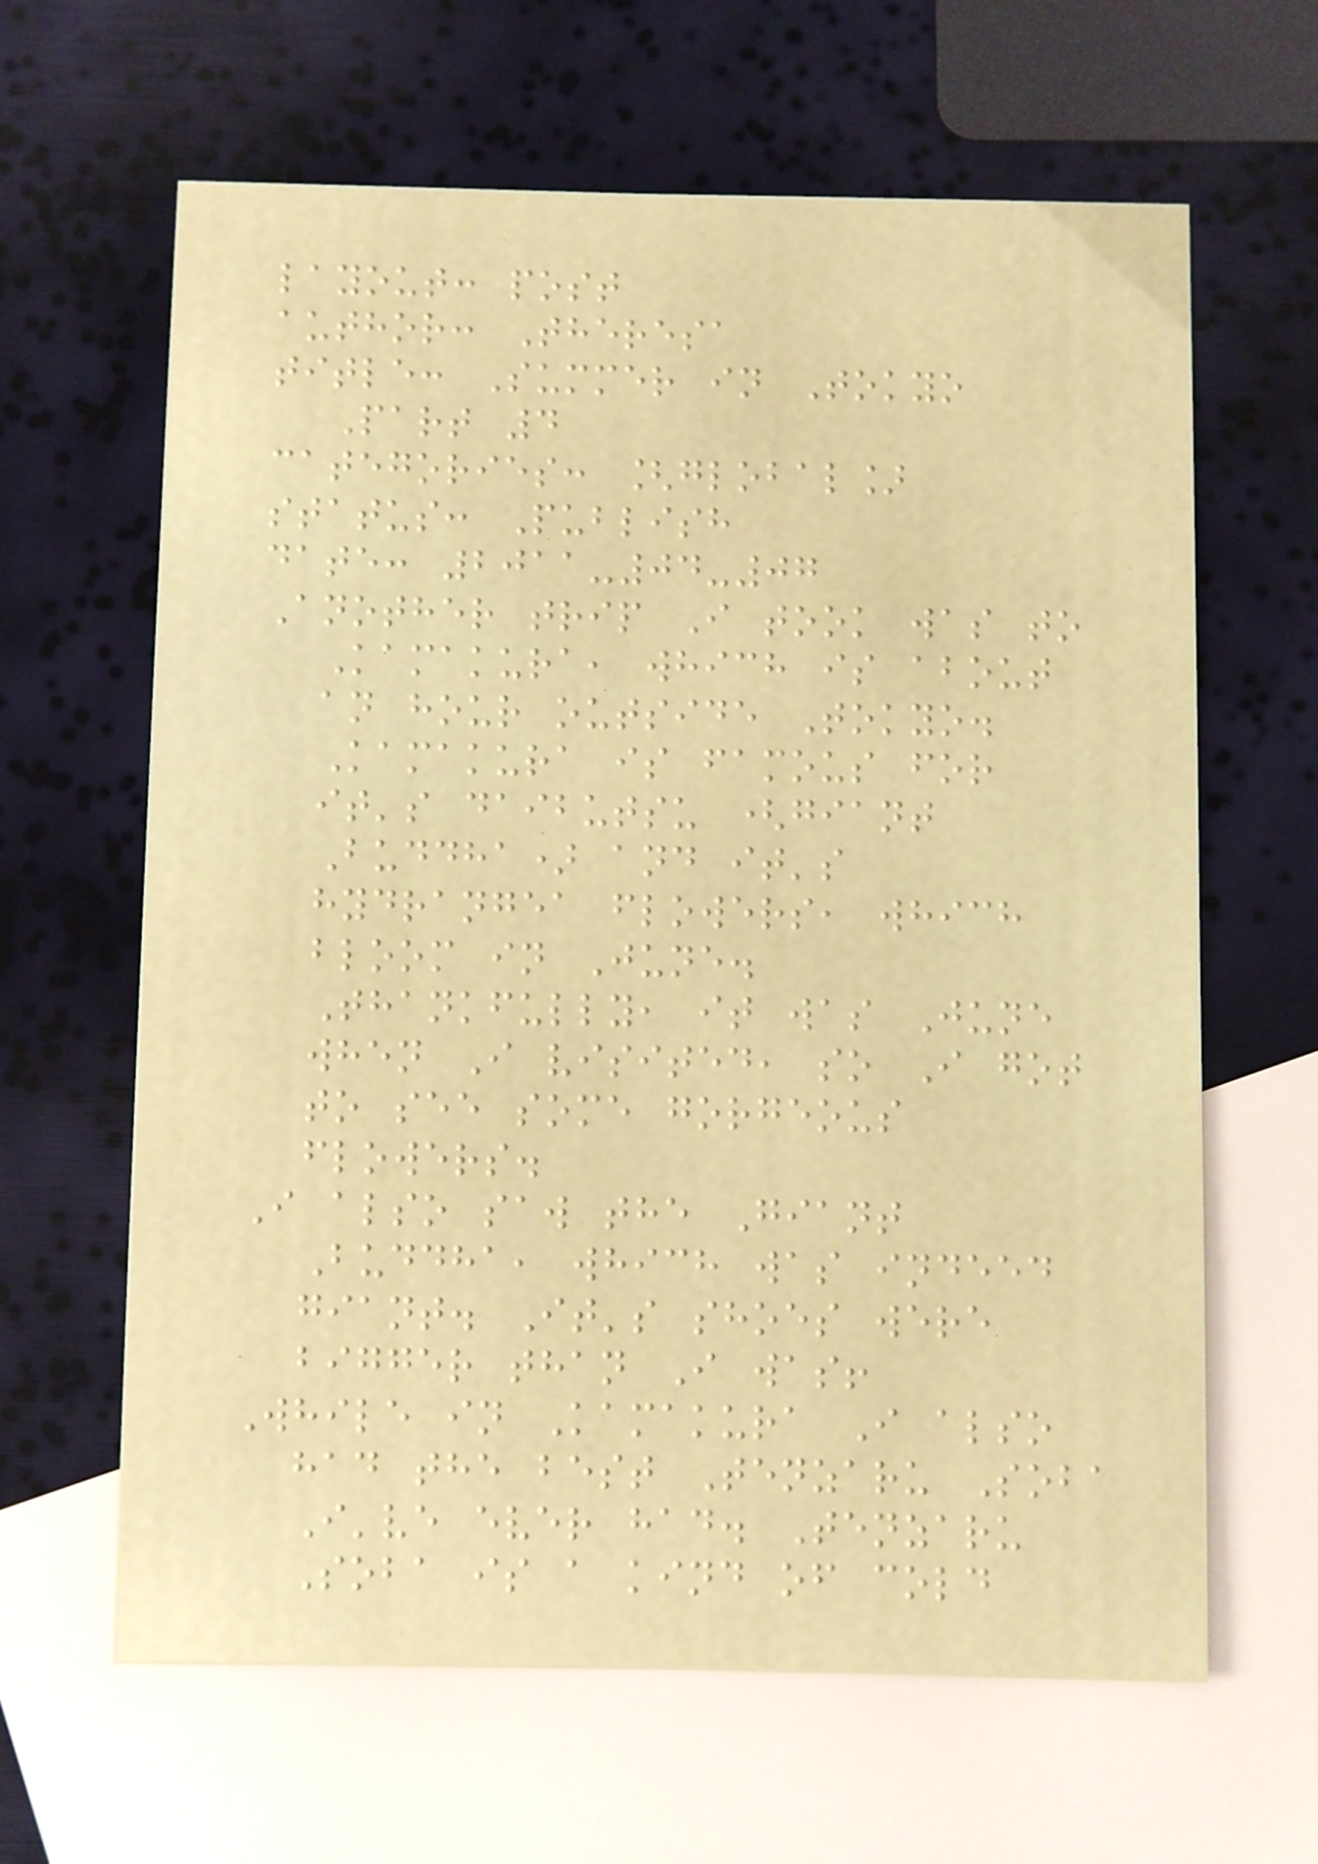layout: post
author: Theresa
title: Summer in Tokyo
Part 4
categories: [global]
status: Publish
date: 2011-04-07
Another trip I took was to
Kamakura, which is about
an hour outside Tokyo.
Kamakura is famous for
it's daibutsu (giant
Buddha) and it's
hydrangea flowers, which
bloom in June.
Thankfully, it was June
when I visited, so I got
to see some gorgeous
flowers.
I also saw the Giant
Buddha, which was indeed
giant. It's shoes were
bigger than I was!
While in Kamakura I also
had the best Tenzaru Soba
I've ever had. Tenzaru
Soba is a kind of cold
